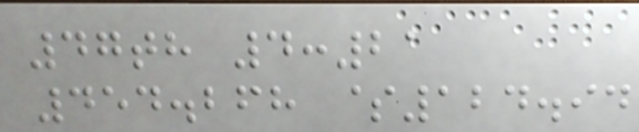47th 4:21
454.268 $124.94
